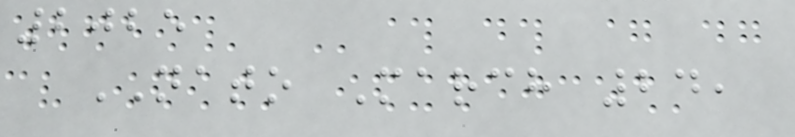2025
NATO March 24,
